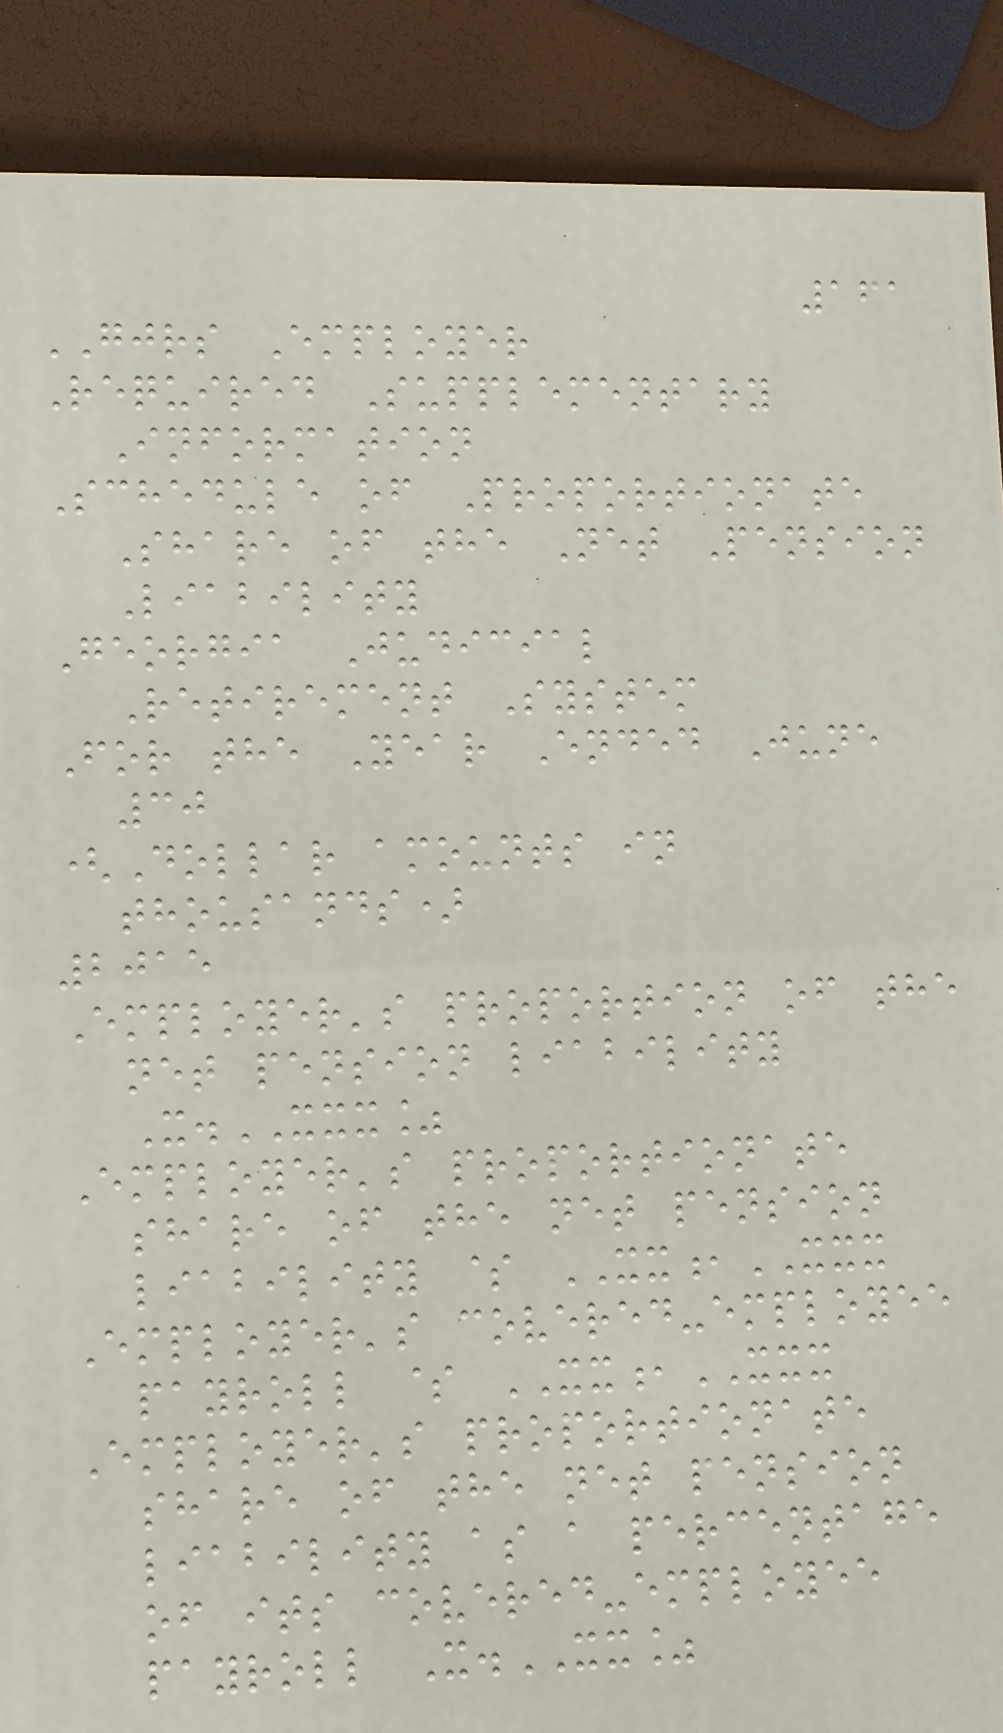161
GJRS Employer
Required Supplementary
Information
Schedule of Proportionate
Share of the Net Pension
Liability
Georgia Judicial
Retirement System
For the Year Ended June
30
(Dollar amounts in
thousands)
2015
Employer's proportion of the
net pension liability
X.XXX%
Employer's proportionate
share of the net pension
liability $ XX,XXX
Employer's covered-employee
payroll $ XX,XXX
Employer's proportionate
share of the net pension
liability as a percentage
of its covered-employee
payroll X.XX%
